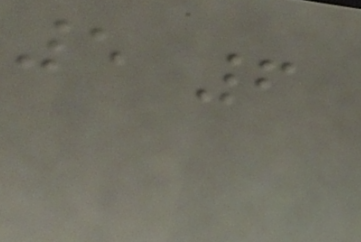5 6
